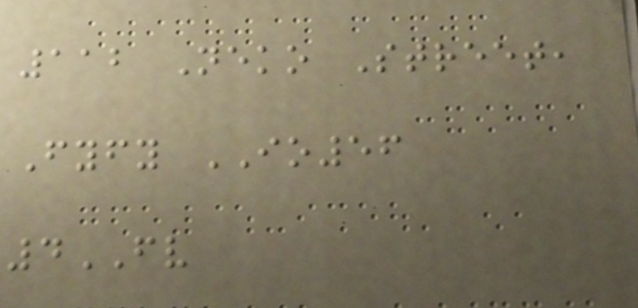112 Neko Street,
Fyfy IO56
4FV
